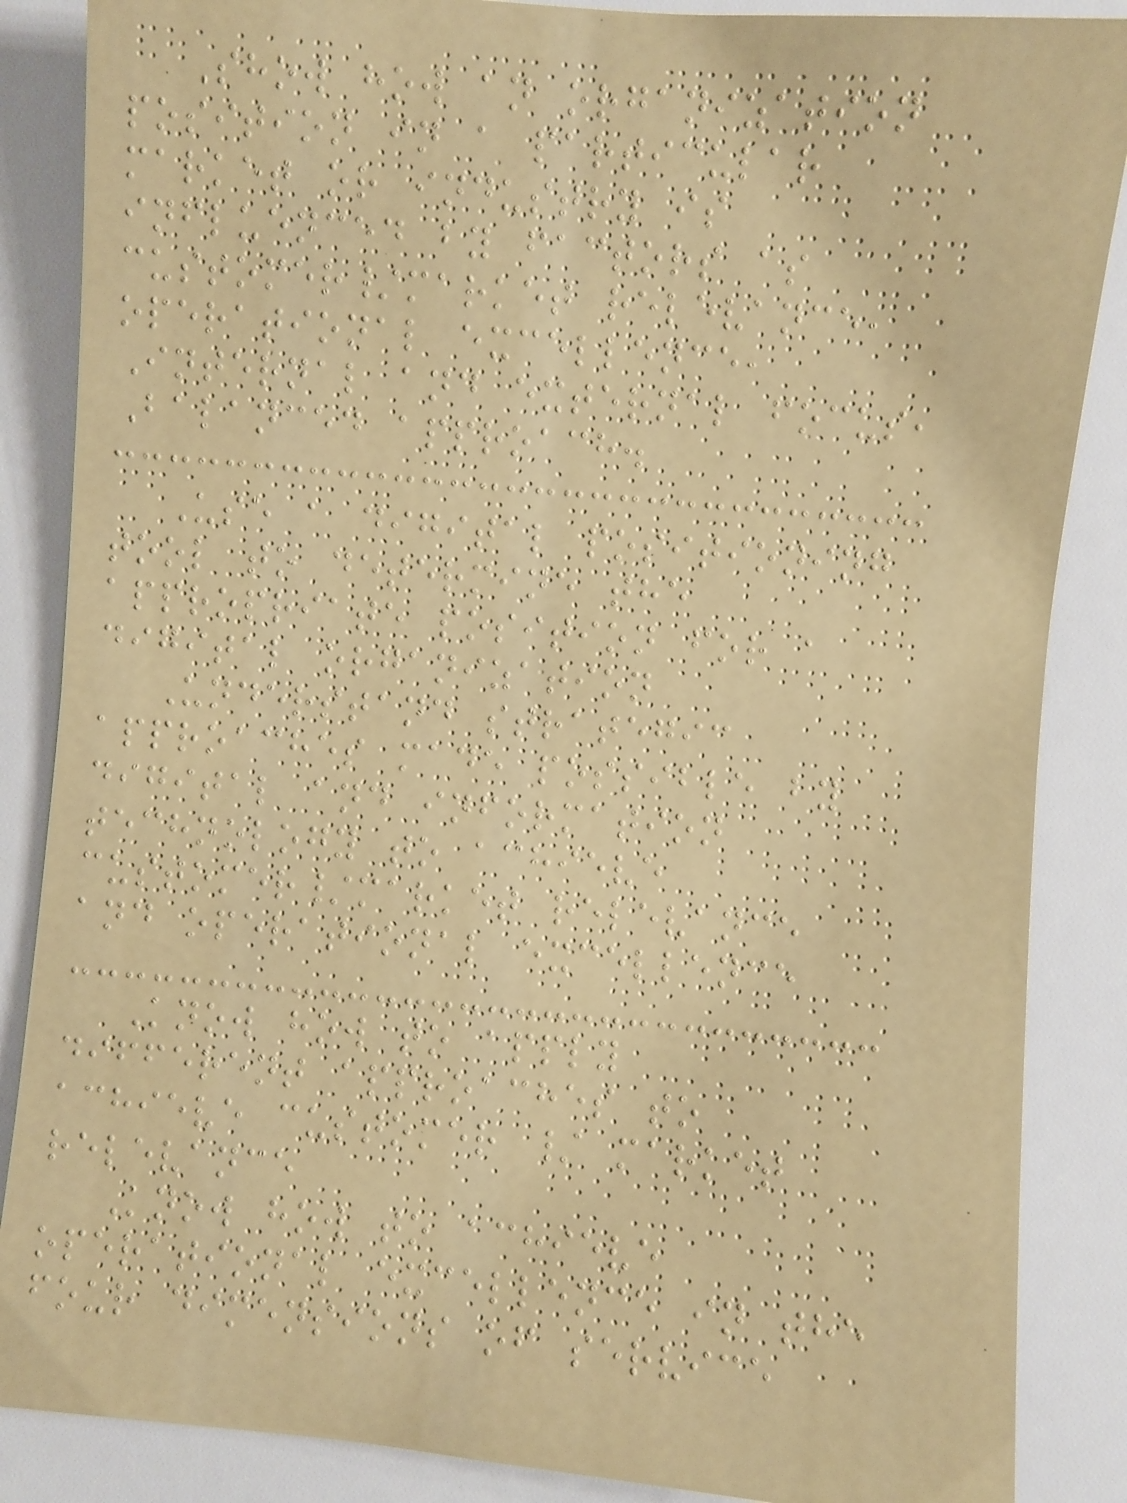Show how an organization
position in a particular
market or industry is
influenced by factors as
customer/market relevance,
operational excellence,
Internal and external focus,
Balanced approach.
Use a digital positioning
tool to determine the
appropriate position for a
digital organization
Understand strategic
approaches made possible by
digital and information
technology to achieve
customer/market relevance
and operational excellence
Know how to apply
different approaches to
achieve customer / market
relevance
Know how to achieve
operational excellence in the
four dimensions of service
